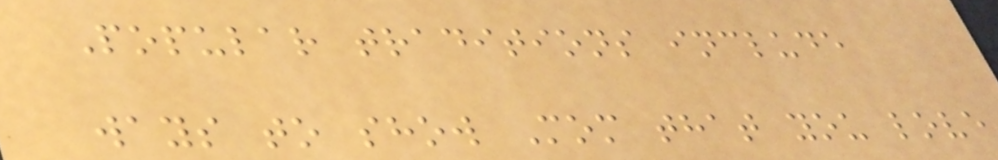Popular traditions include
ways to show Mom that you love
